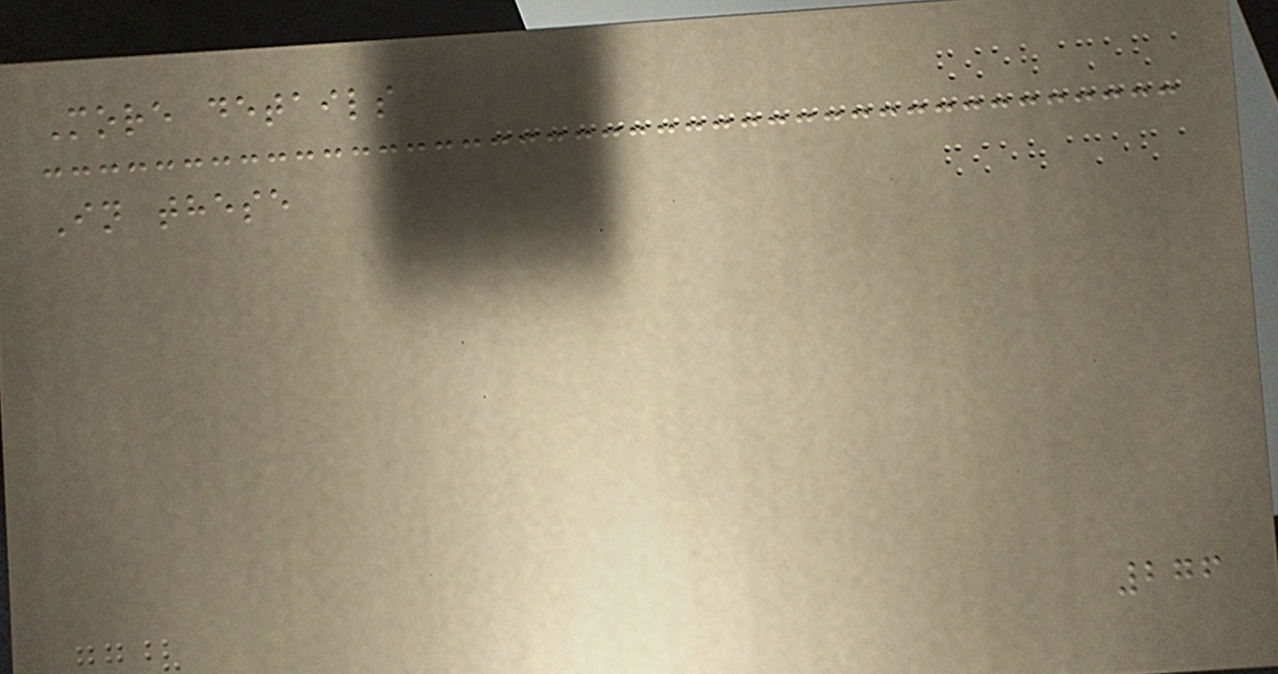More details
In these
276
